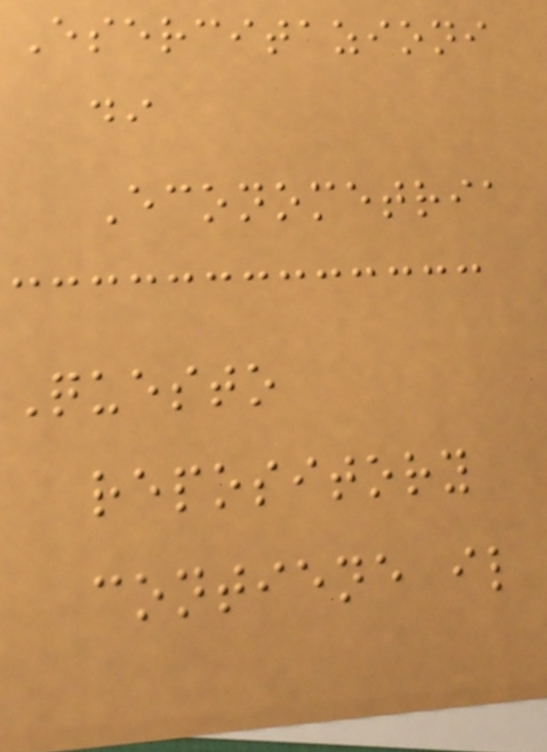Esercitazioni
di
Econometria
Questo
repository
contiene il
